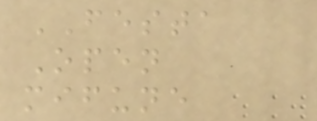FESTA
Open
mifune
